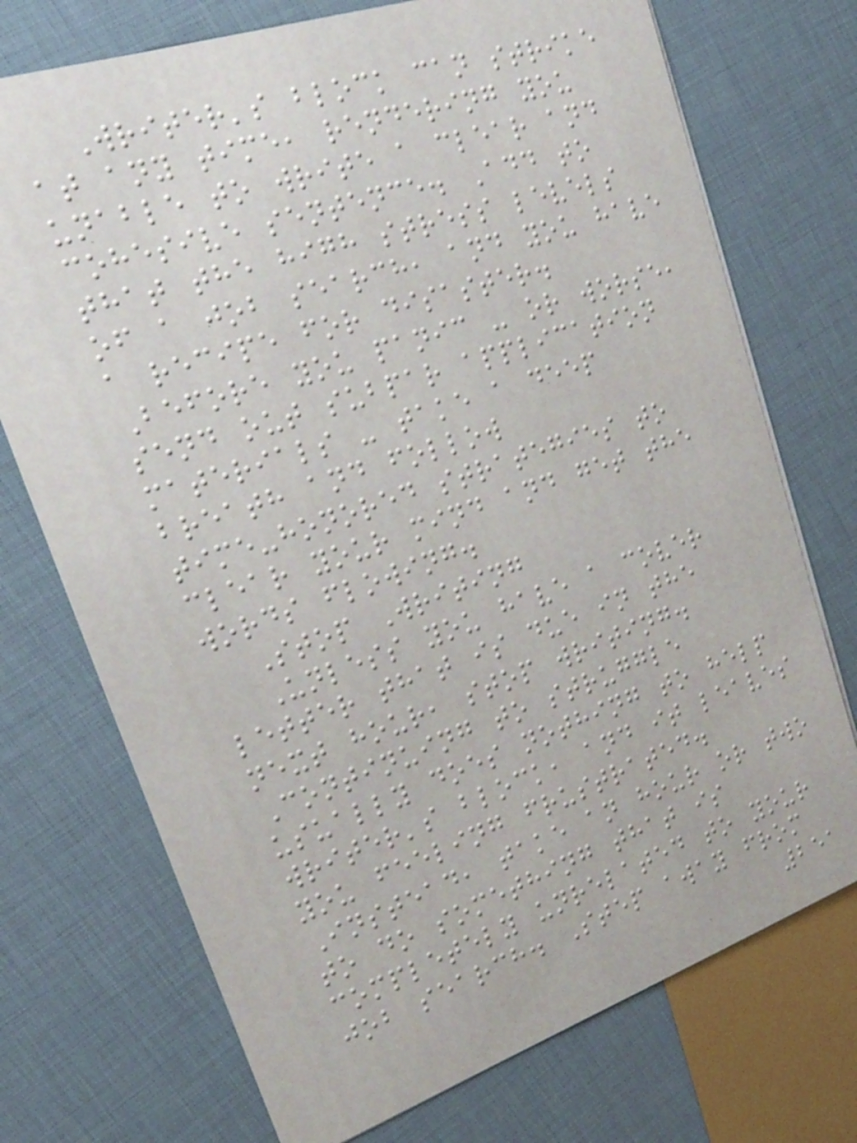Writer's block can strike
at any time, rendering you
unable to write a clear and
cohesive sentence. Add to
that the high stress levels
of a job search, and you have
a recipe for disaster.
Before you panic - or worse,
send out subpar application
materials - take a deep
breath and follow
time-honored strategies to
clear your mind and get the
words flowing.
Stop Writing
Unless you have a cover
letter that is due in the
next hour, stop writing.
Continuing to struggle
usually does nothing to help
writer's block, and it leaves
you feeling frustrated.
Instead, take an hour or two
to do something that is
completely unrelated to your
job search. Step away from
251
